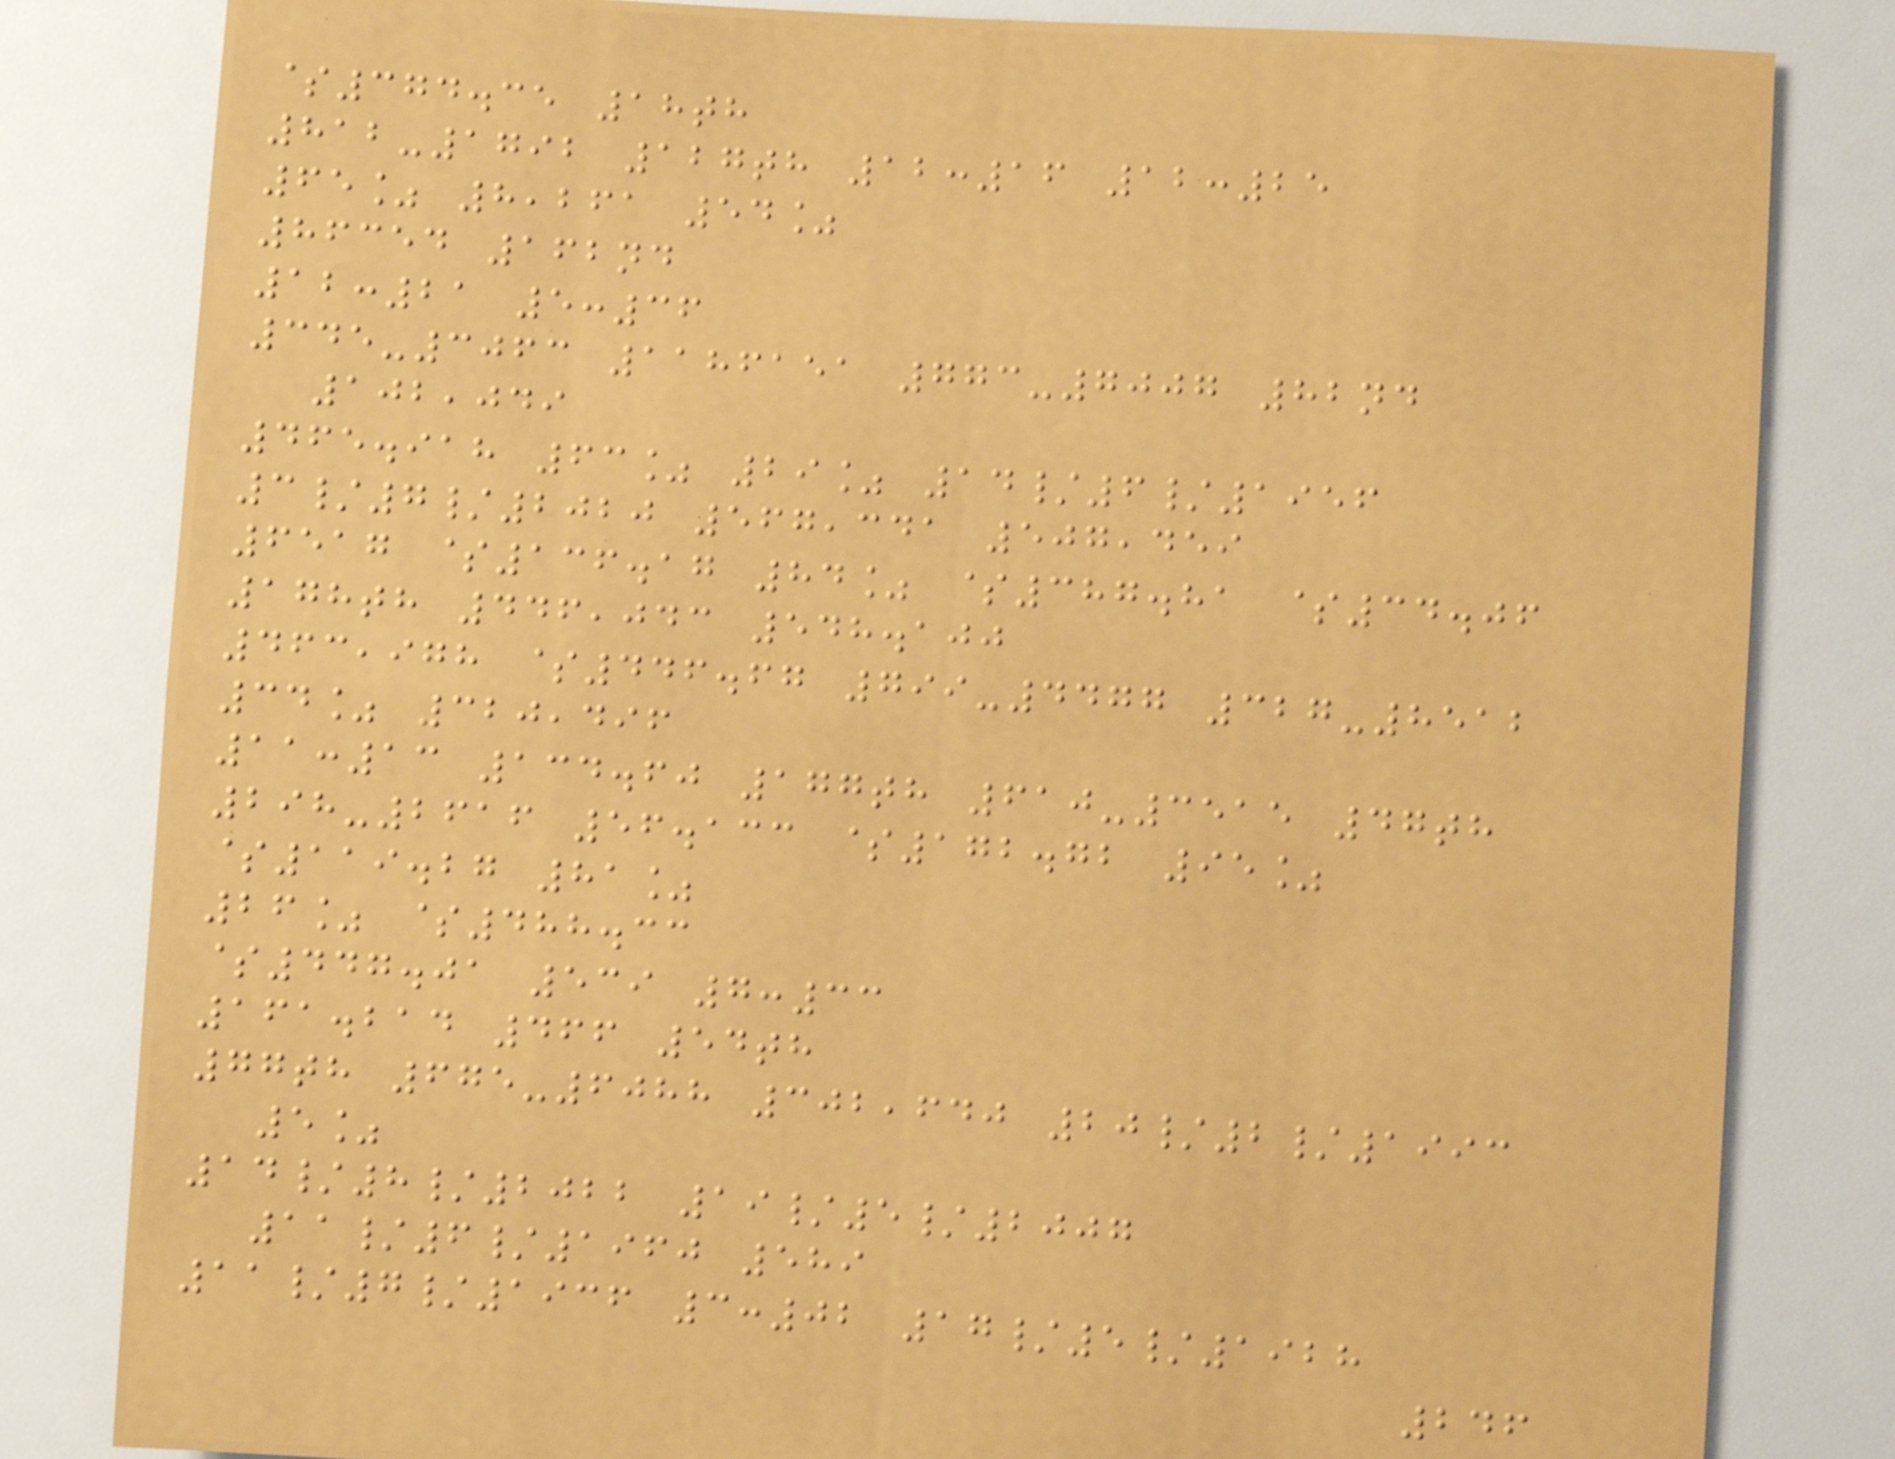$374.35 18th
812-1792 127th 12:16 12:25
65% 8,261 54%
86354 162nd
12:21 5:36
345-3063 1186151 773-7007 82nd
102,049
465.918 63% 29% 14/6/1956
3/7/2020 567,341 507,459
6517 $136.17 84% $387.81 $34.06
178th 446,043 548.100
463,978 $446.67 799-4477 327-8512
34% 320,496
11:13 134.60 177th 610-3515 47th
298-2616 56.133 $172.72 95%
$119.27 81%
26% $488.33
$447.01 539 7:33
161.214 466 54th
77th 675-6088 302,640 20/2/1993
5%
14/8/2022 19/5/2007
11/6/1960 589
11/7/1936 3:02 17/5/1928
246
